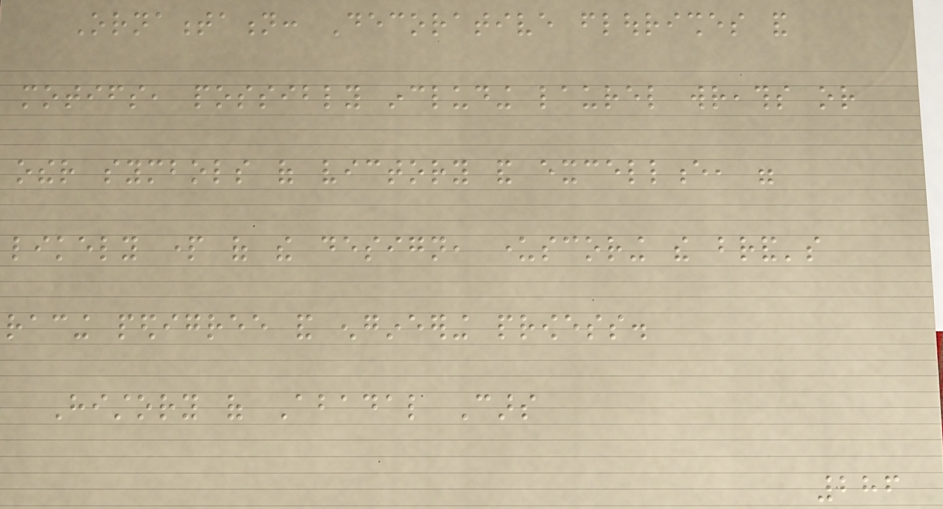Ornamentation: Decorative flourishes and
motifs, possibly including laurel wreaths or
other symbols of victory and excellence, were
likely part of the design, underscoring the brand's
racing pedigree and engineering prowess.
History of Abadal Cars
286
